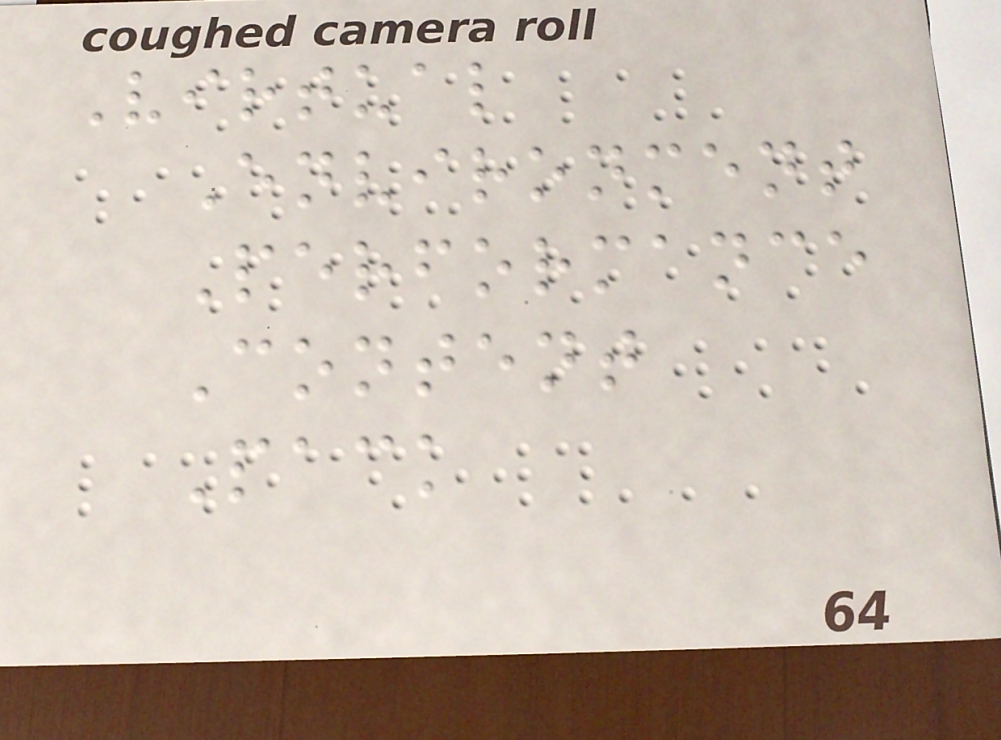Virtual
Environment
Performance
Content
Pack
